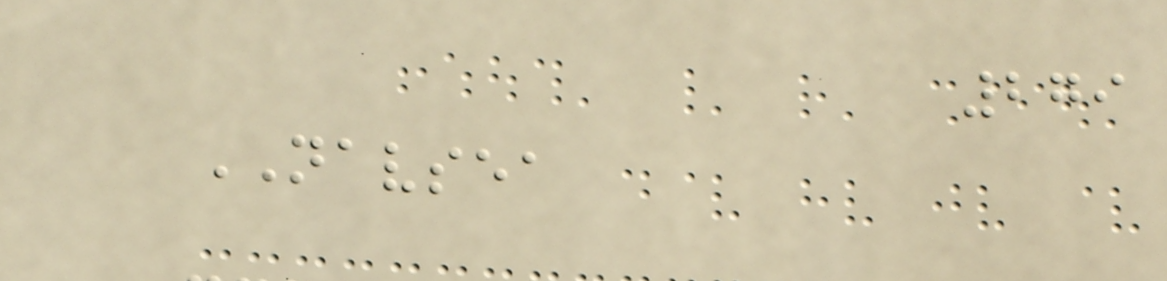279
NAVSEA
